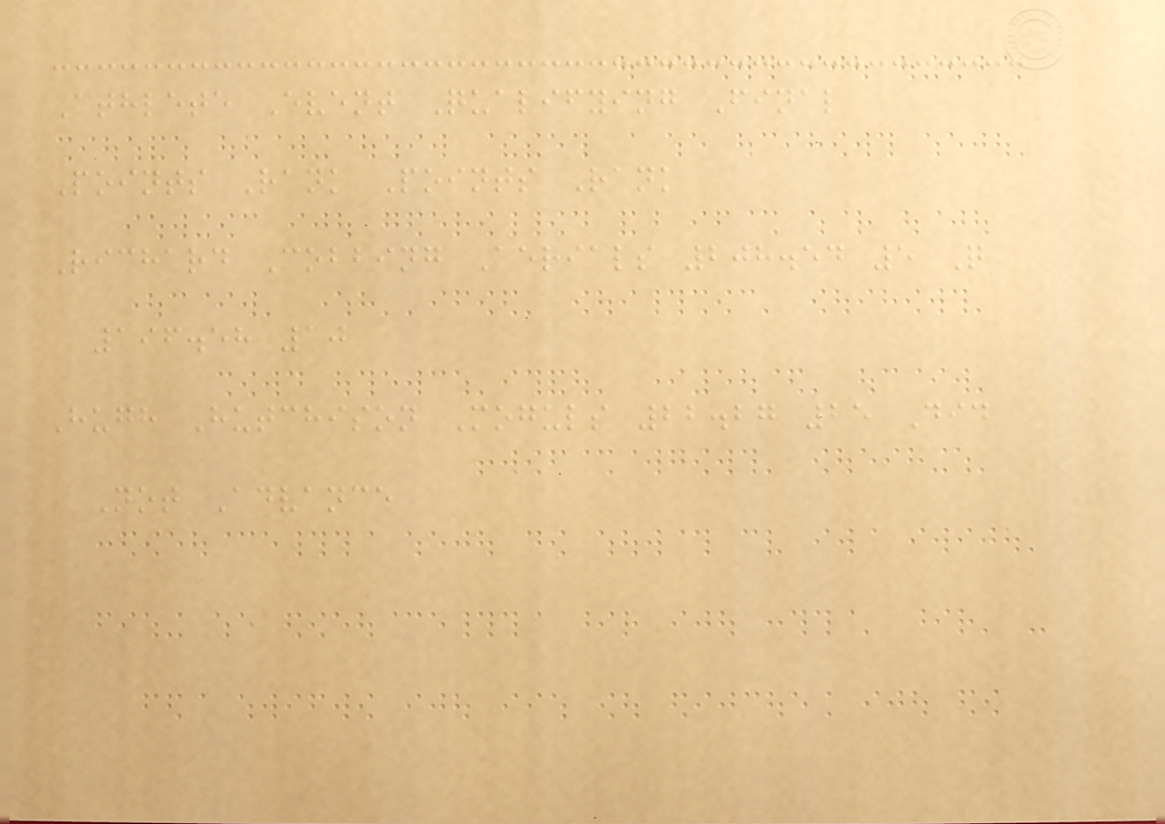Athlete Event Qualifying Final
Points Rank Points Rank
Richard Cobbing Aerials 208.54 5 Q
196.58 10
Hugh Hutchison Moguls 22.27 25 Did
Not Advance
